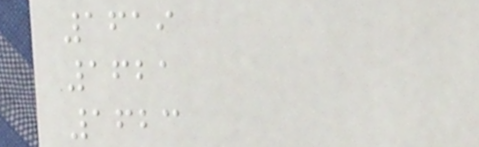1619
1621
1623
